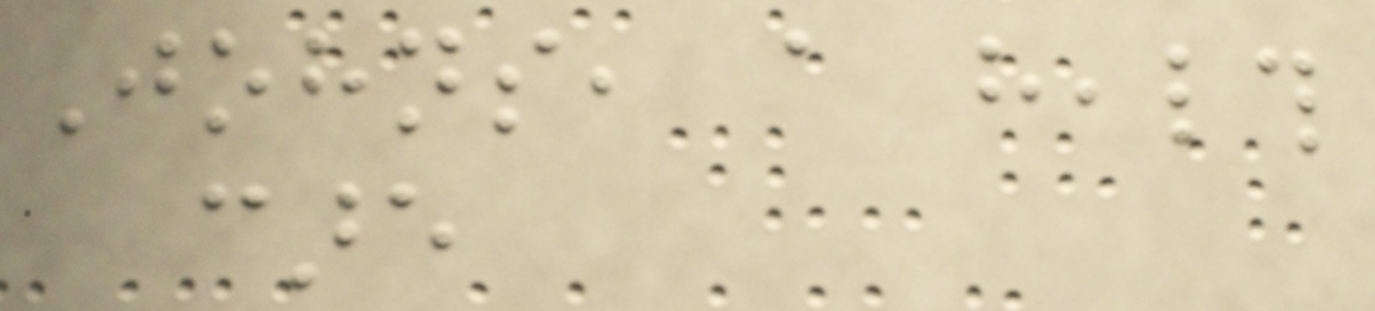Johns, a health
care
